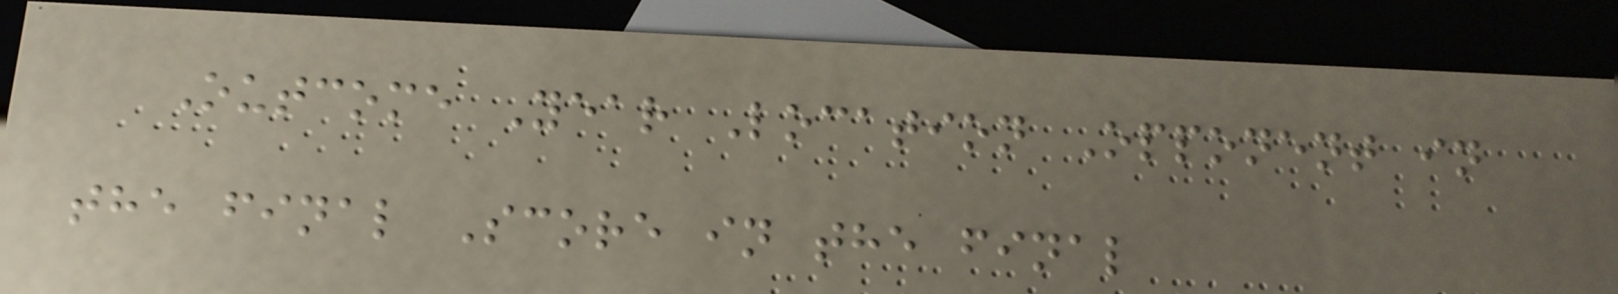Outcome Year Location Opponent in
the final Score in the final
